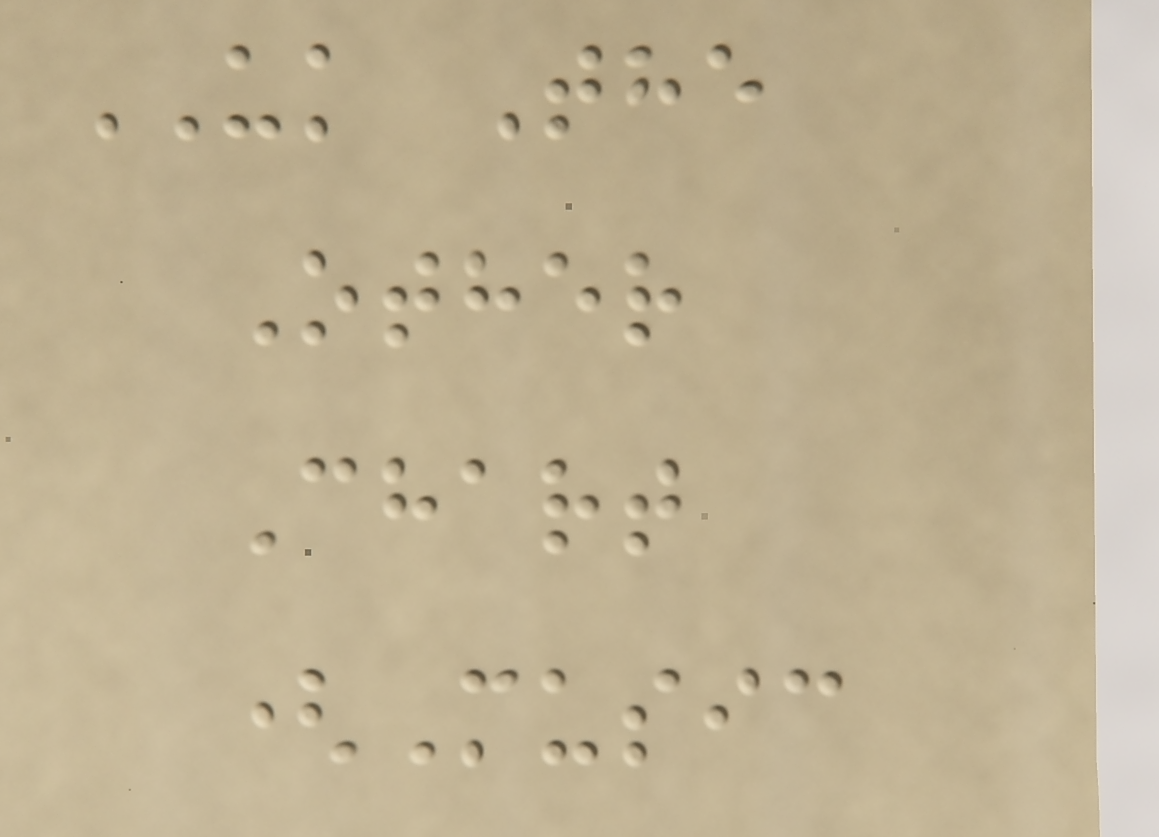UK The
Other
Chart
(Music
